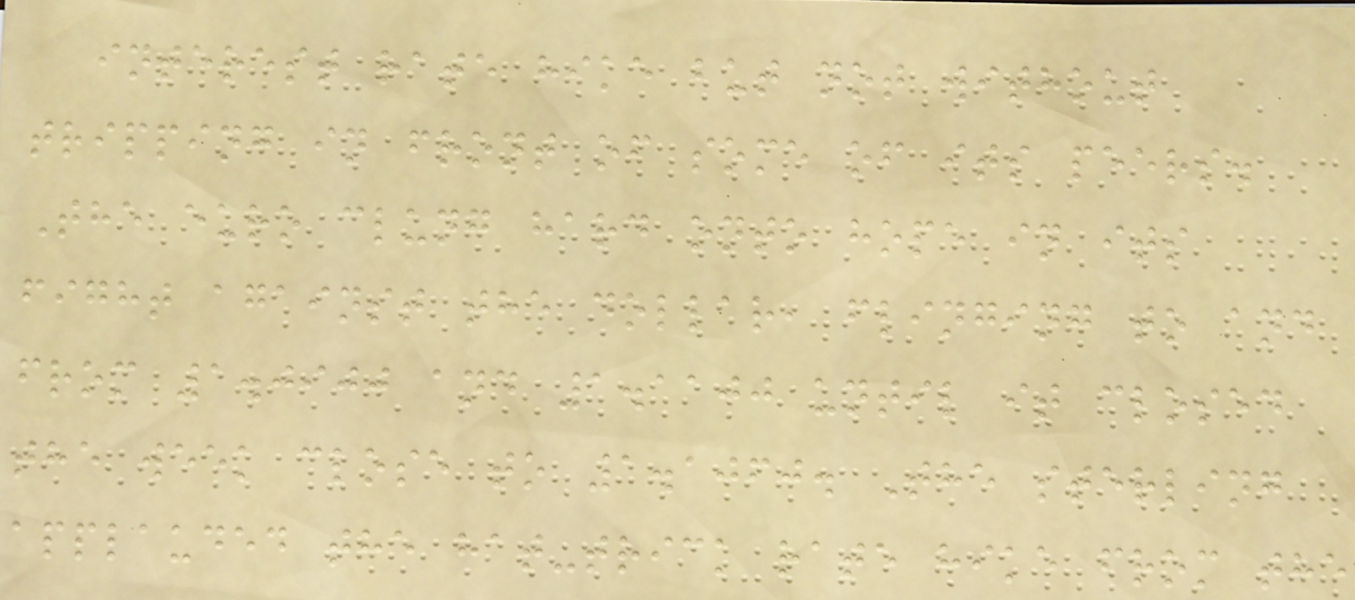interest rate hike but not without
tripping in front of some of its peers.
The euro clung hard onto hope in its
fight against the dollar, flinging to and
from 1.0900 and 1.1100 until it closed
the week close to 1.1060. The sterling
applauded the hat-trick rate hike from the
